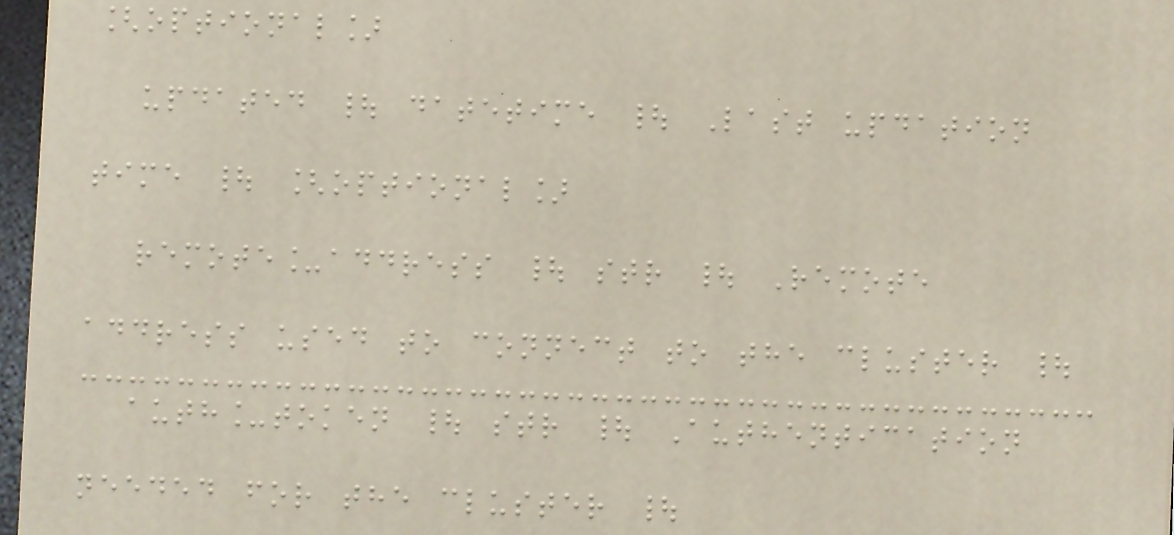[optional]
updated | datetime | Last updation
time | [optional]
remote_address | str | Remote
address used to connect to the cluster |
auth_token | str | Authentication
needed for the cluster |
